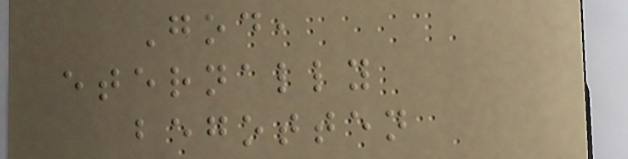God,
eternally
begotten
